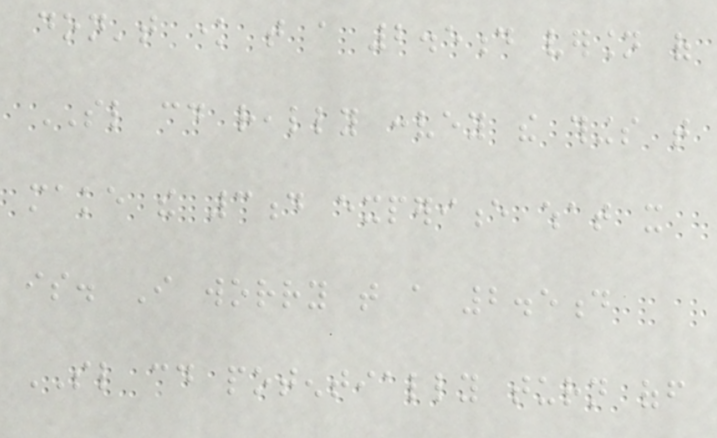don't know that a 2.5d version of
SL could really convey the things that
make the 3d experience what it
is. I worry that a 2.5d
SL could potentially turn off
